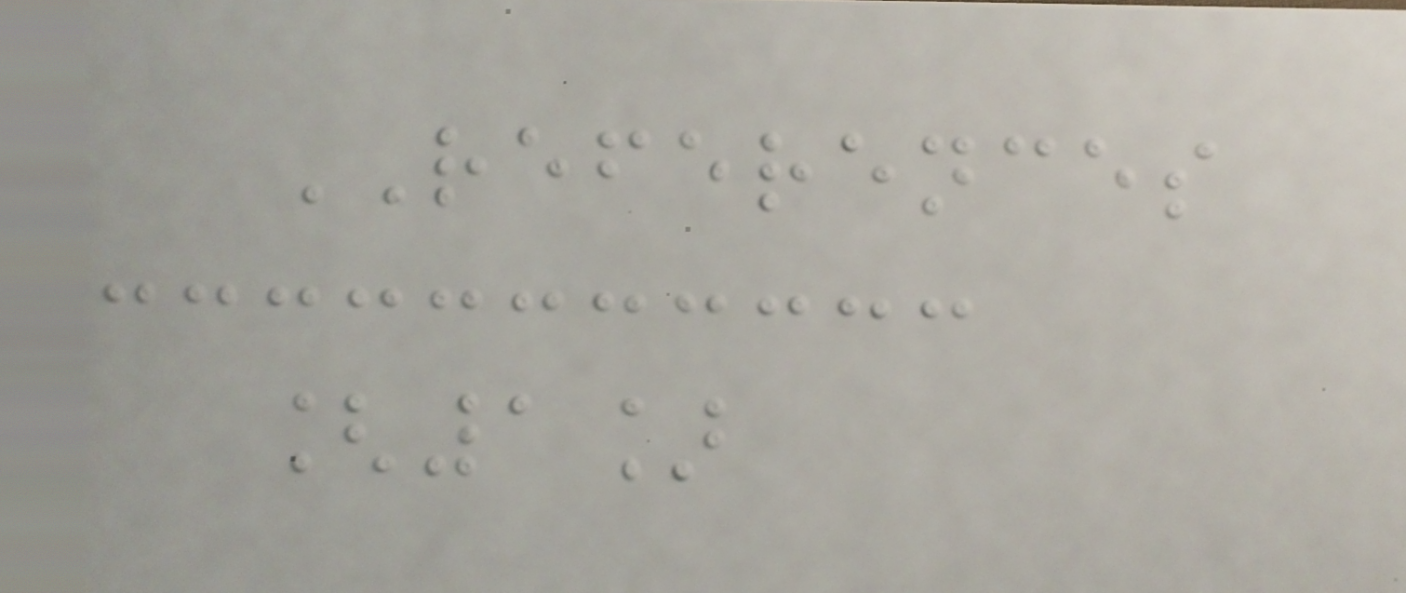REFERENCES
[1]
